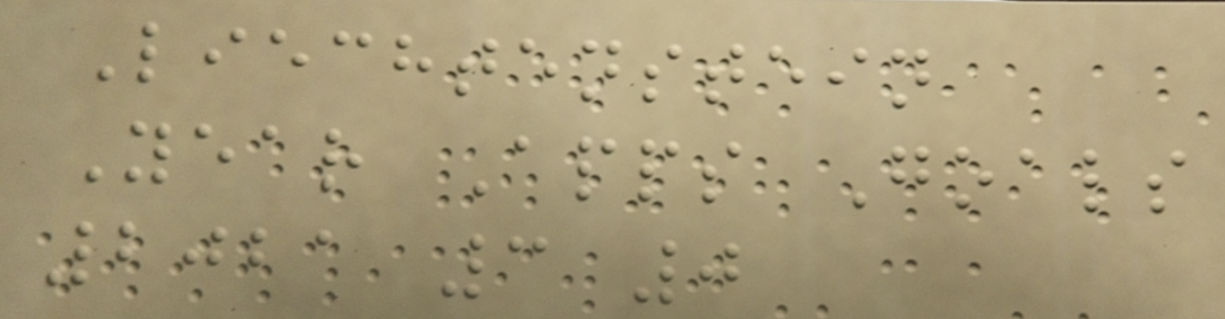Liechtenstein
Year Apps Goals
2021 3 0
